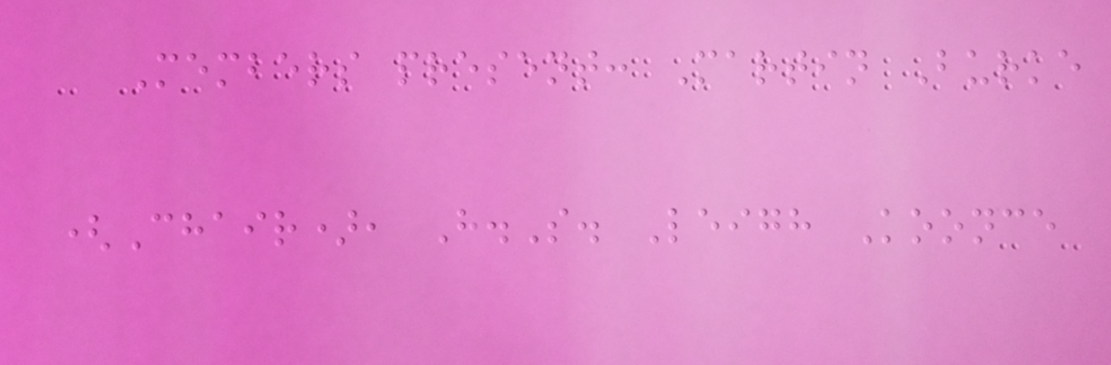Members present: Martin Burke
(Chair), H.S. Leigh Koonce
